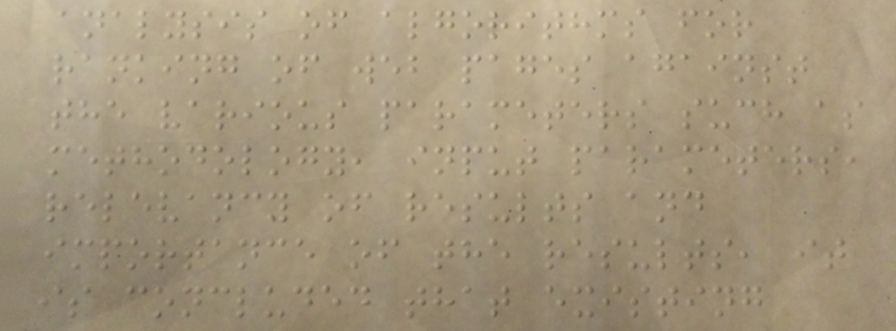analysis of algorithms for
ranking of web pages against
the various parameters such as
methodology, input parameters,
relevancy of results and
importance of the results, it
is concluded that existing
